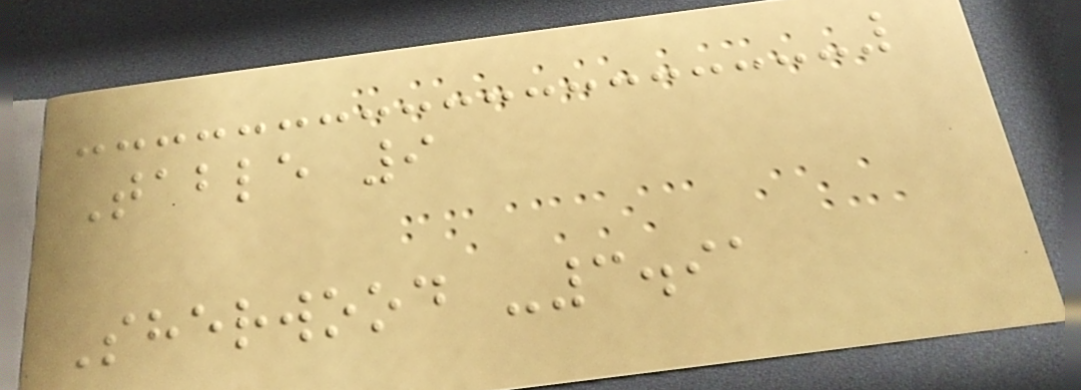Table 9
Sherwood -3.91
